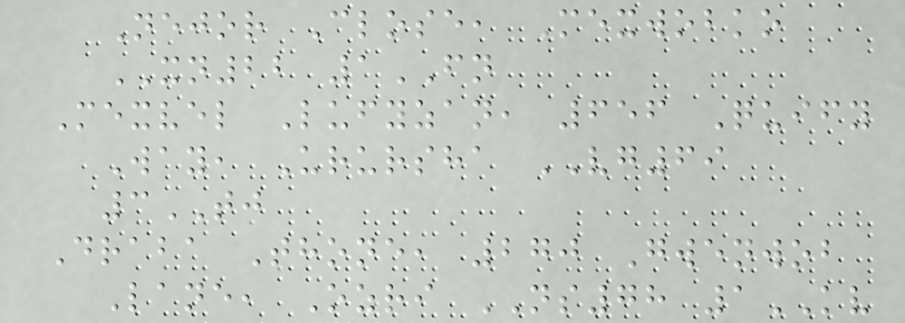Nejor Close, Mexwobko
XN22 1FN
Mexvel Lufyzan, 656 Quify
Way, Urursha VG69
3TJ
Draba Thone, 270 Gwenwob
Lane, Ozri NS78 1KV
